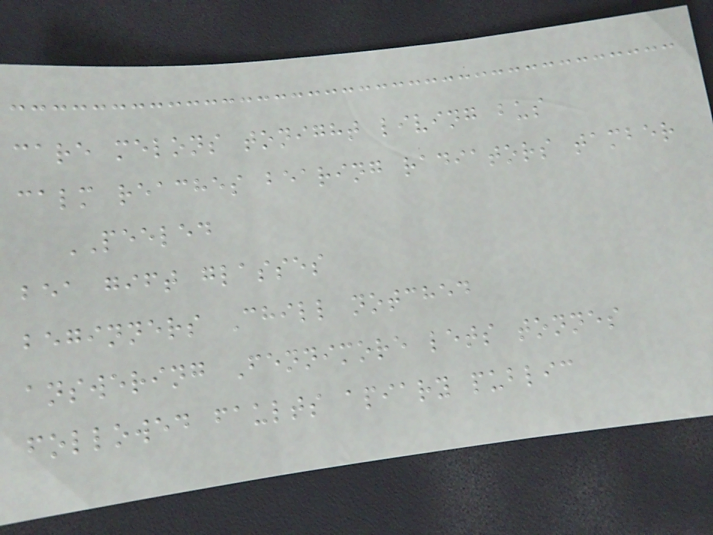care melons tonight living bus
calm reaches bearing radiators tamber
PEELED
bea gift glasses
beginners Chill notched
answering Fennimore lets tonnes
followed faults apiary public
